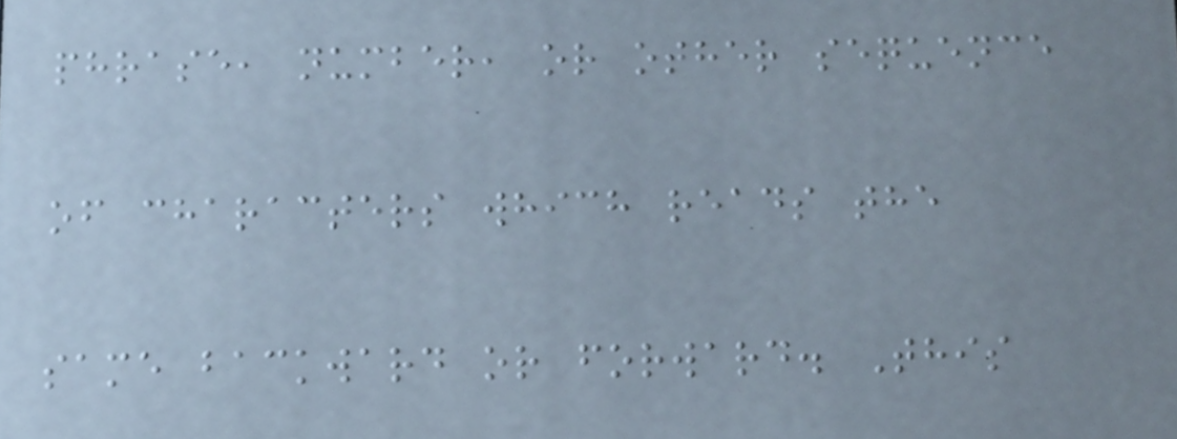phrase, number, or other sequence
of characters which reads the
same backward or forward. This
